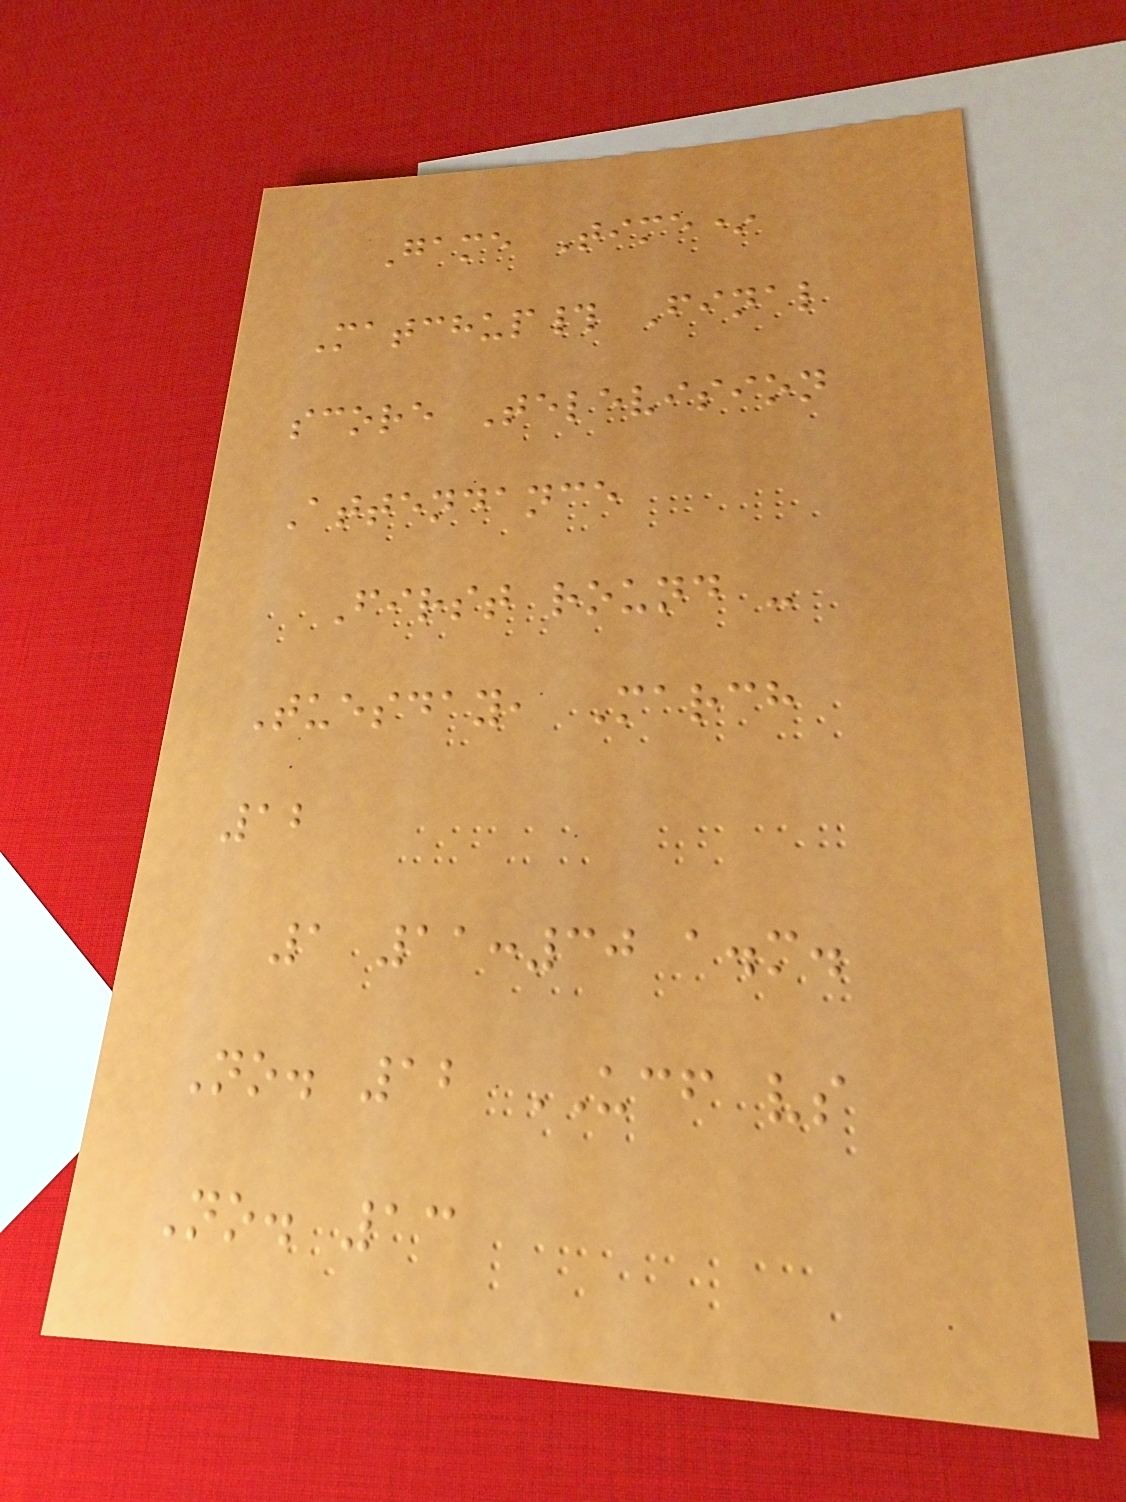Game Time*
Matchup# Final
score Television
Attendance
First round -
Tuesday, March
12
1 11:30 a.m.
No. 12 UCF vs
No. 13
